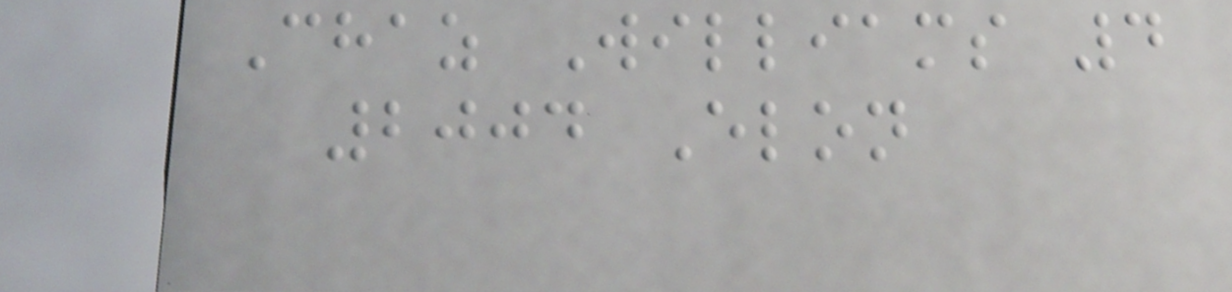Chaz Williams 4
2004 Elon
